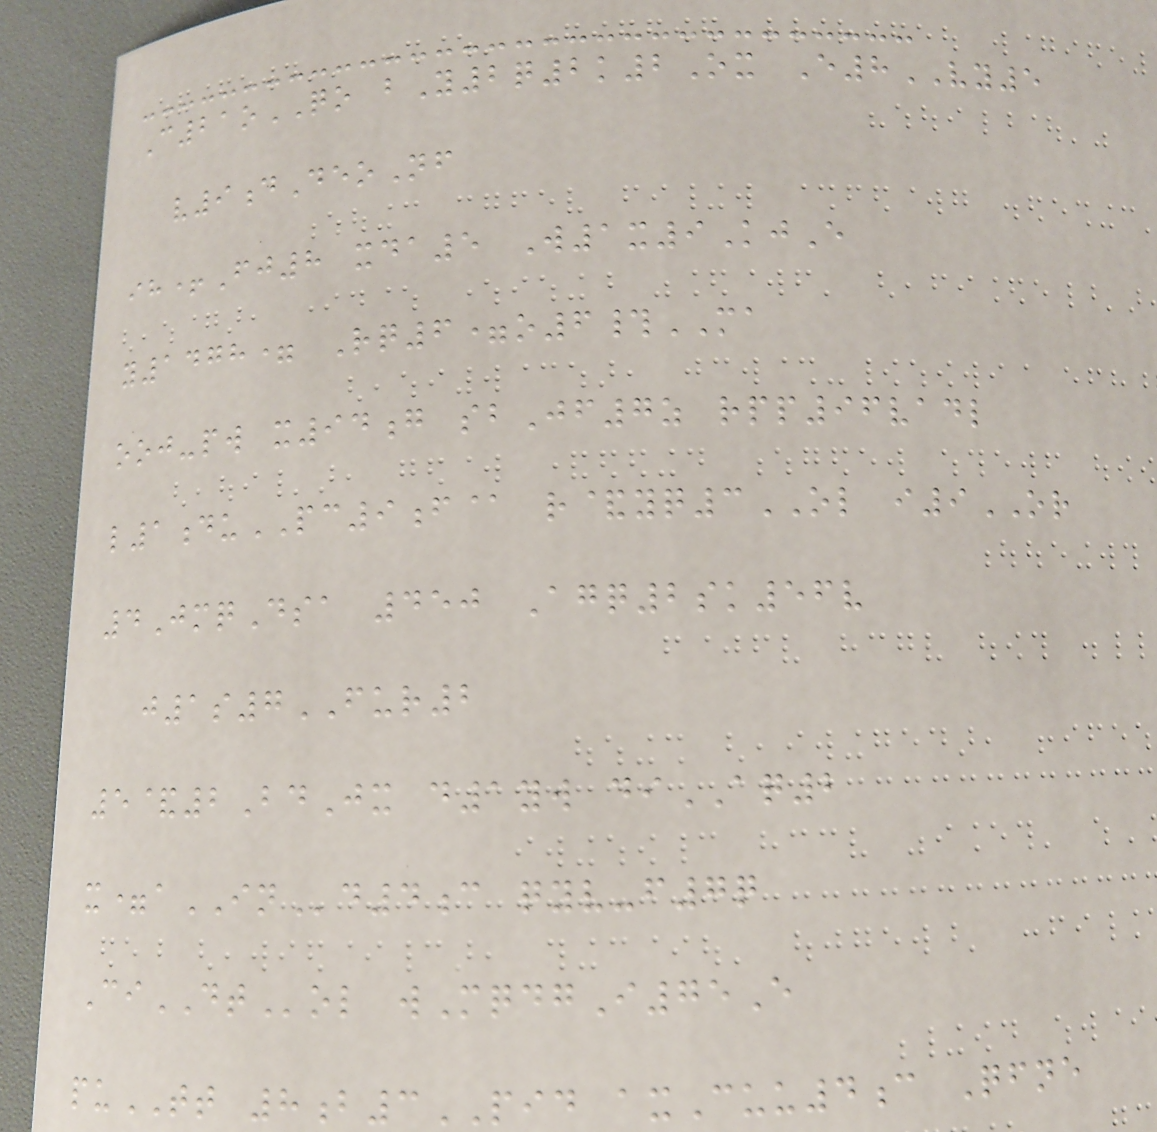C21oQO bY2q2k2Ox E8VY5
v9dDeoNf
ih+Fj8 xda5 W1x9KjE
y1478= Rq6=o6#MA
ooj-pw x94g sbJf7z rpp96vadl
l1duPC9f@ r&yq3OL i9OR
4JmqDsa 450 Agq2sk56v
j1s7FUR2
5&2BdJx d1yw diAQ2
x=aINd4c qyv-f7q
CiDTol wMqdgI75E
puTT 8b3PID axCuu4c Qfne
